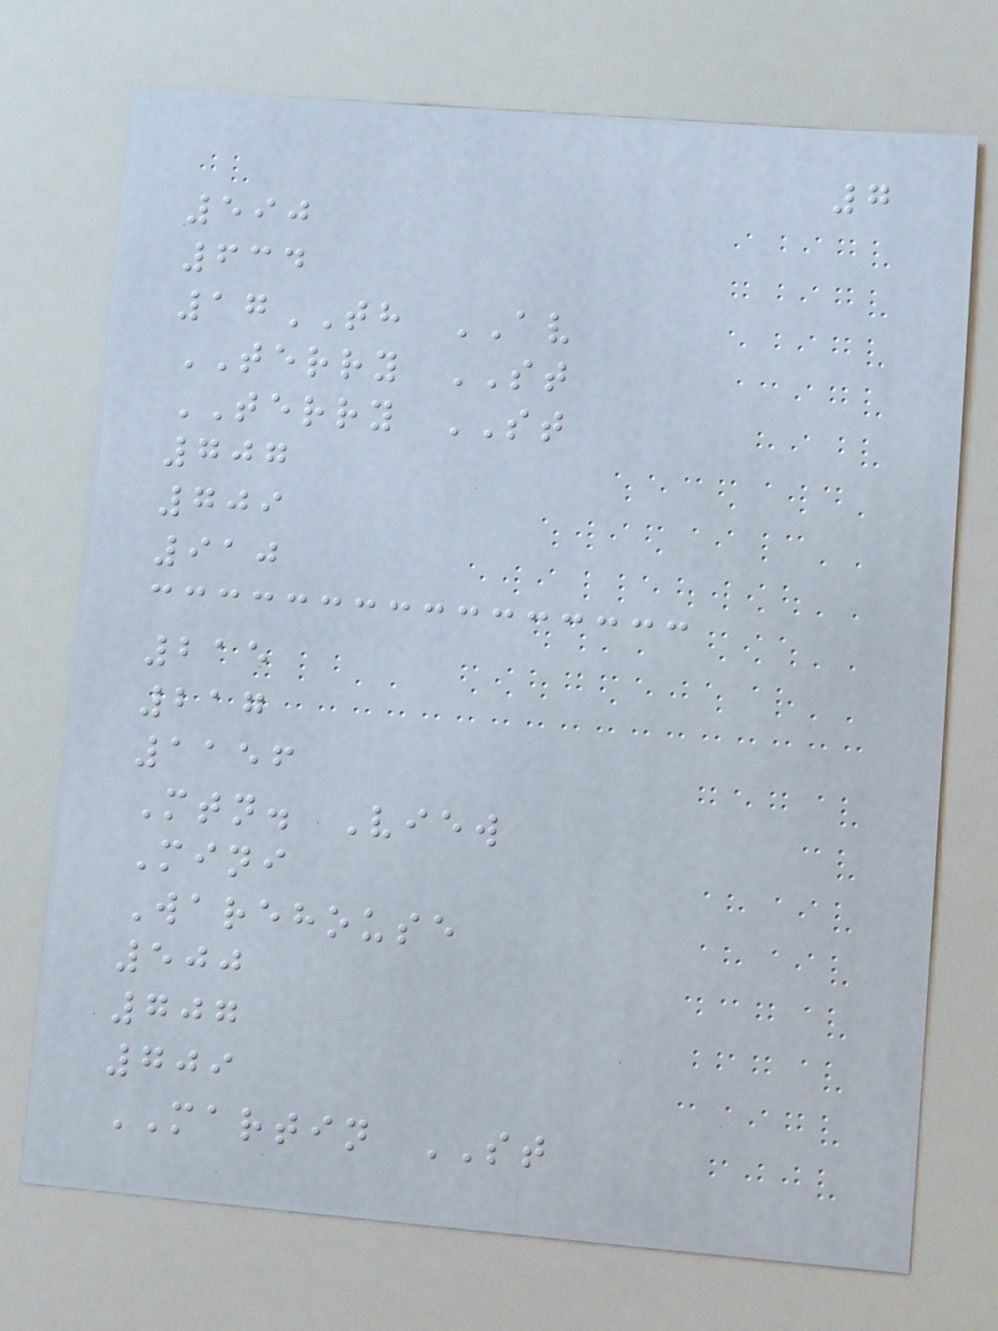7
590
634
17TH AV
TERRY ST
TERRY ST
707
709
910
215
217
1156
Mtn. View
Mini
Warehouse
500
707
709
MARTIN ST
